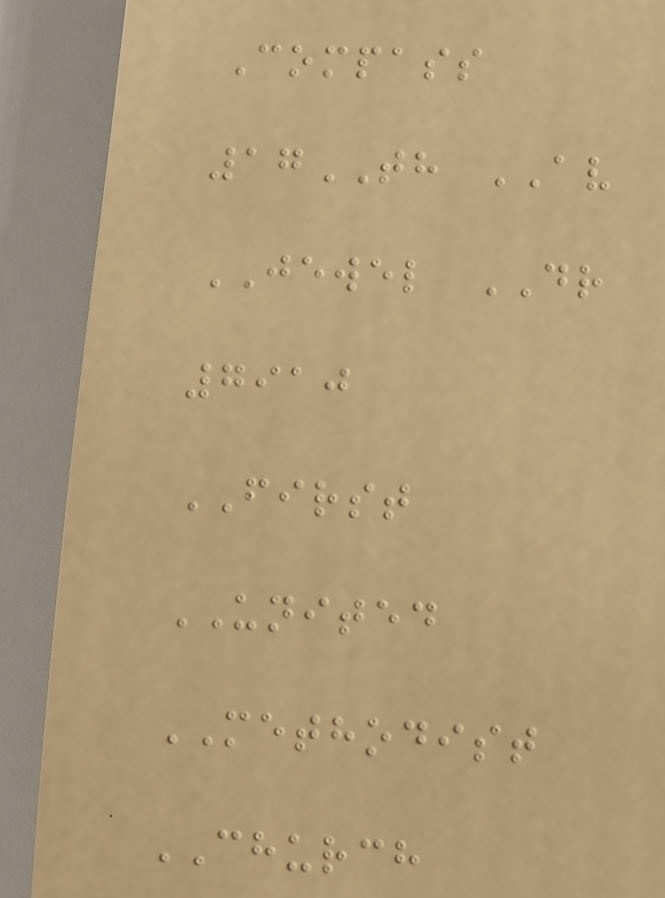Compass
17TH AV
JEWEL DR
7910
FIRST
UNITED
METHODIST
CHURCH
